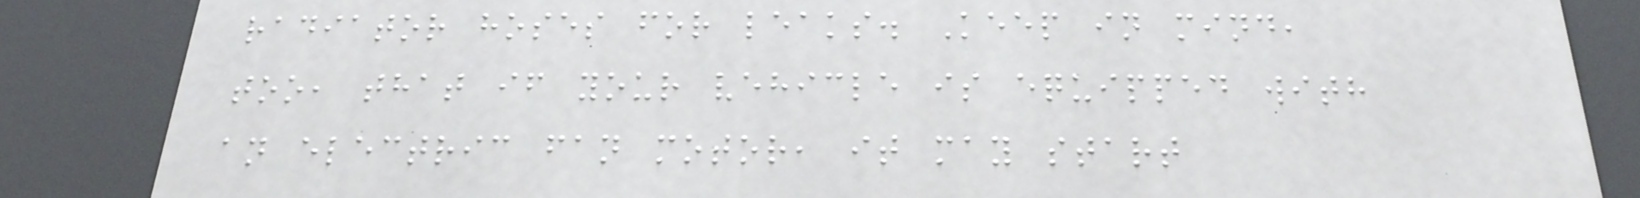radiator hoses for leaks. Keep in mind,
too, that if your vehicle is equipped with
an electric fan motor, it may start
